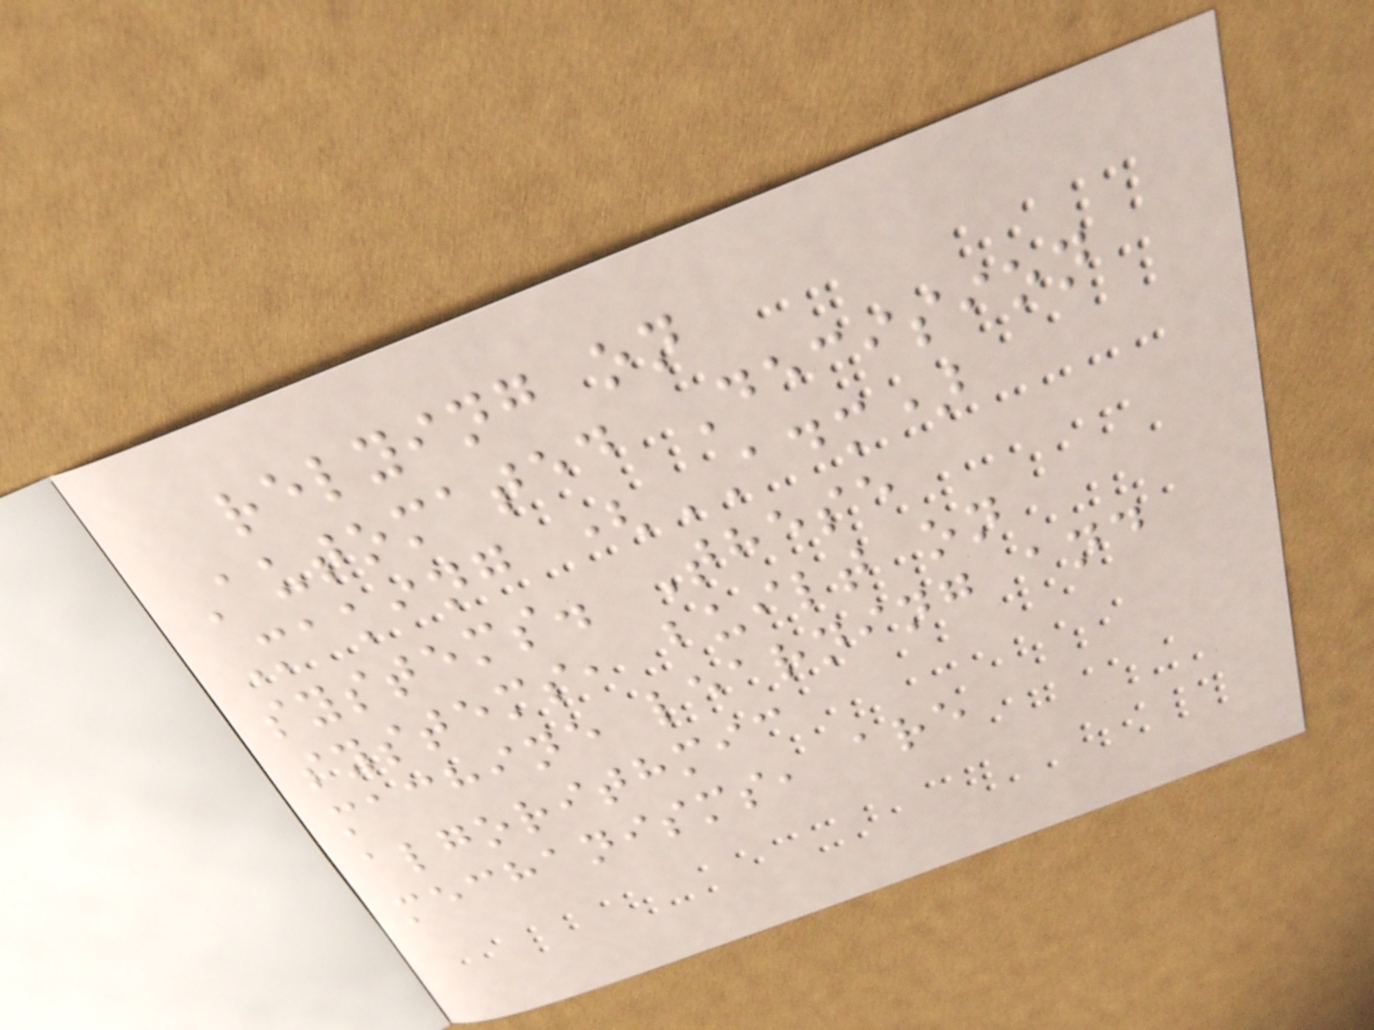relying on
Automated Decision
Making (ADM)
systems. These
systems, built on
machine learning and
algorithmic
mechanisms, are
